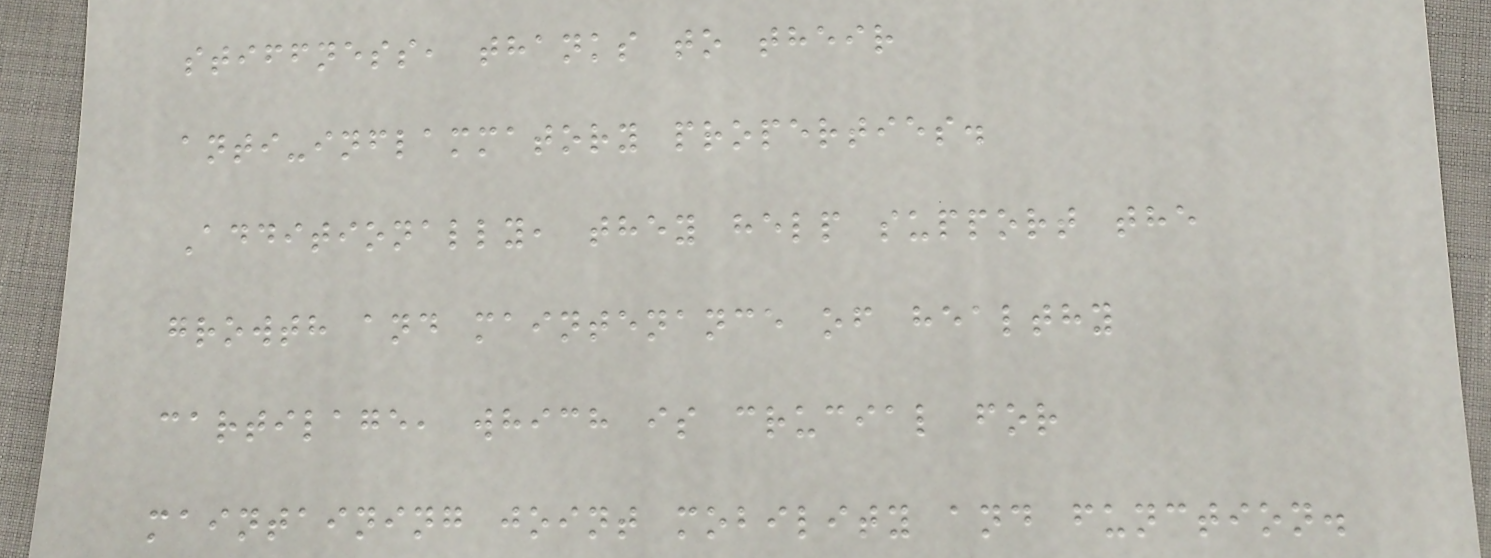stiffness, thanks to their
anti-inflammatory properties.
Additionally, they help support the
growth and maintenance of healthy
cartilage, which is crucial for
maintaining joint mobility and function.
